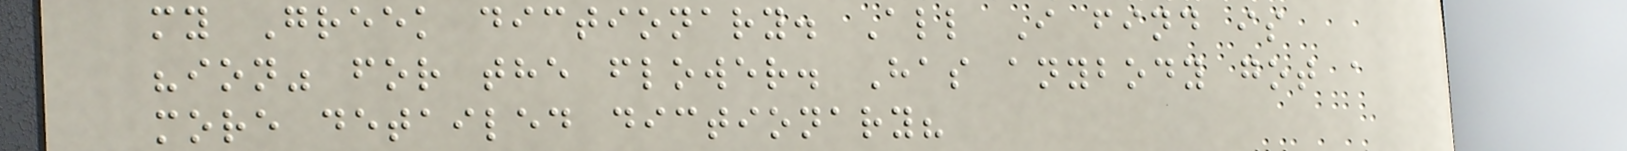my Greek dictionary. All I find is
"ion" for the flower. Has anybody got a
more detailed dictionary?
